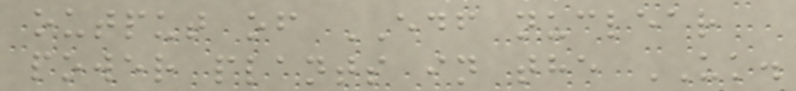output of EDF nuclear
power plants in the UK.
